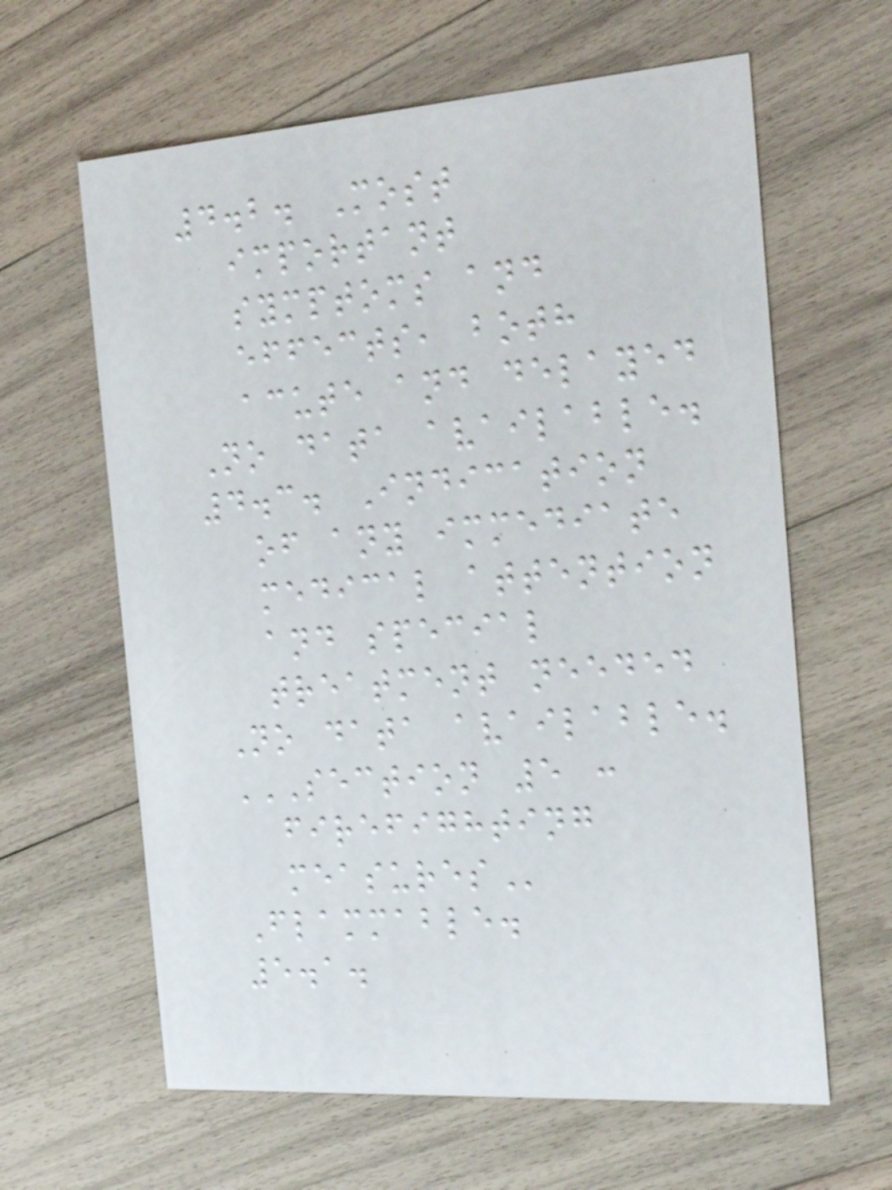4.2. Most
important
symptoms and
effects, both
acute and delayed
No data available.
4.3. Indication
of any immediate
medical attention
and special
treatment needed
No data available.
SECTION 5 :
FIREFIGHTING
MEASURES
Flammable.
5.1.
